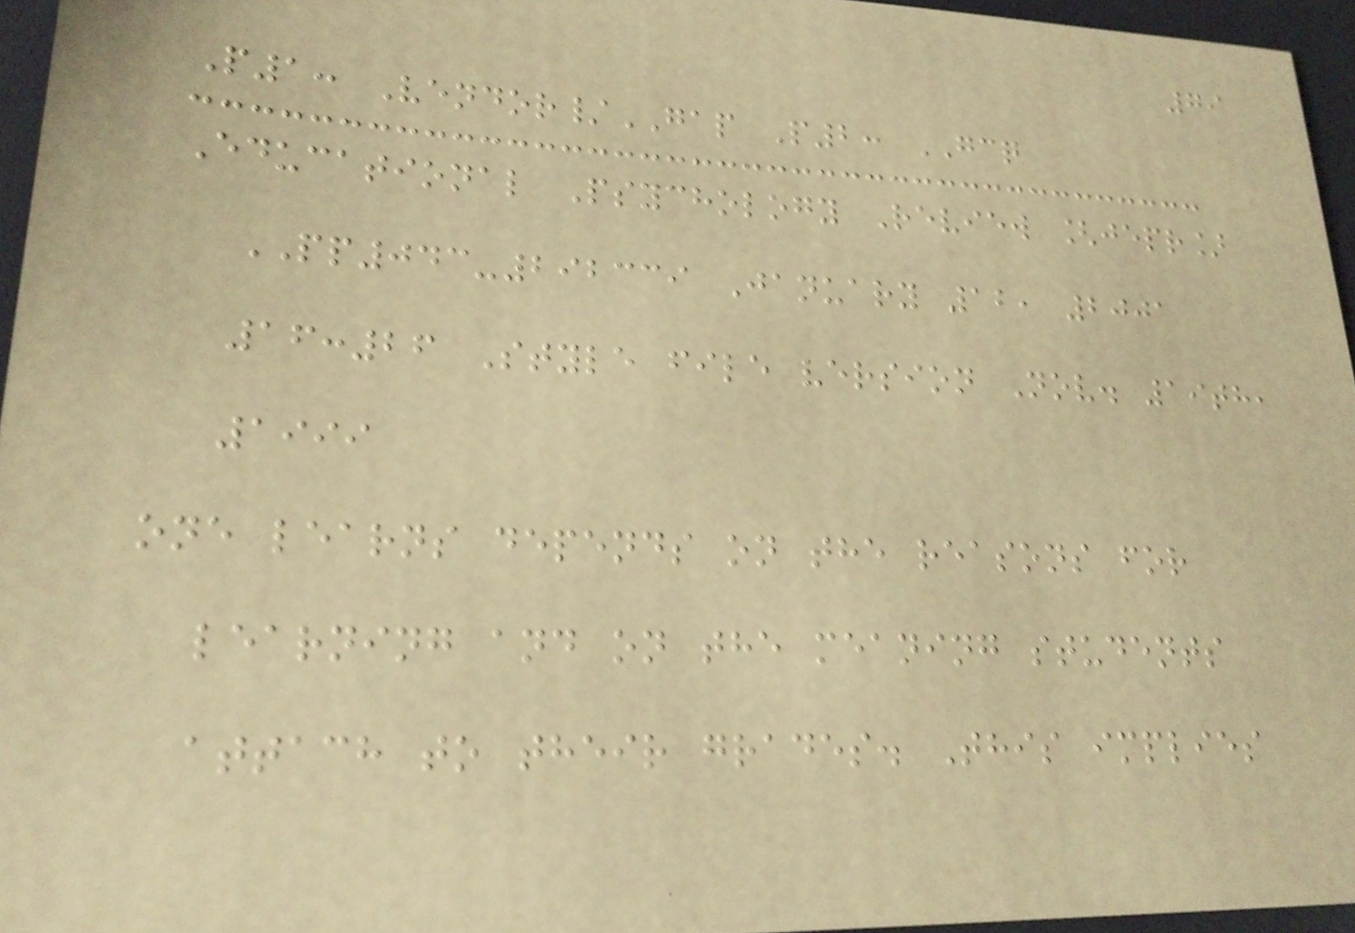79
P1: Vendor/GAP P2: GCQ
Educational Psychology Review [jepr]
PP043-292339 January 12, 2001
16:26 Style file version Nov. 19th,
1999
one learns depends on the reasons for
learning and on the meaning students
attach to their grades. This implies
